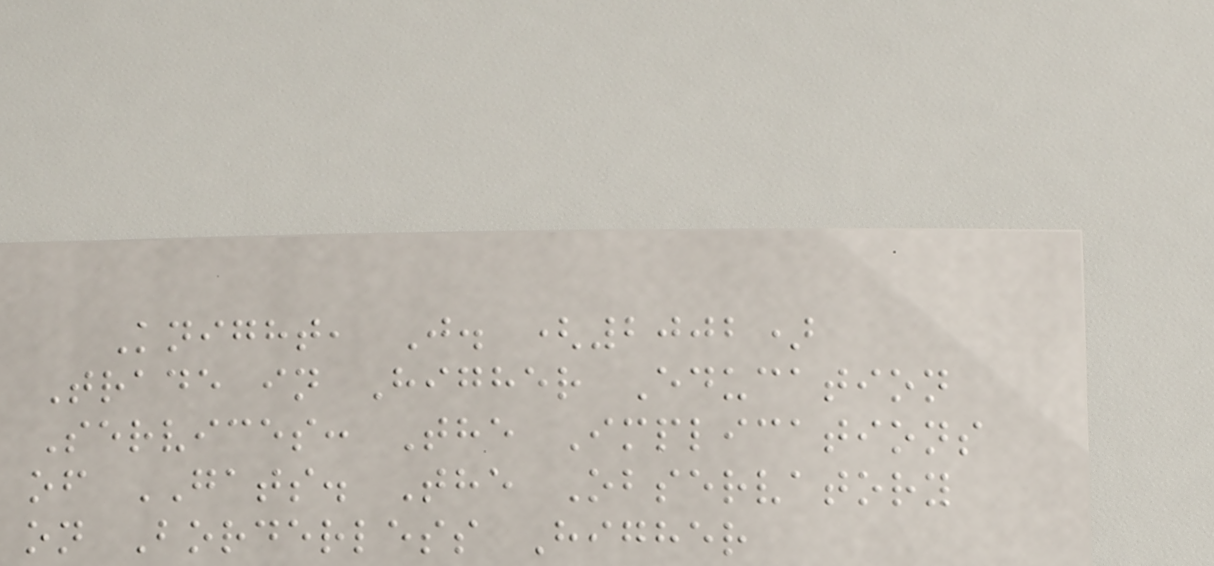Knight, J. (2002)
Trade in Higher Education
Services: The Implications
of GATS. The Observatory
on Borderless Higher
